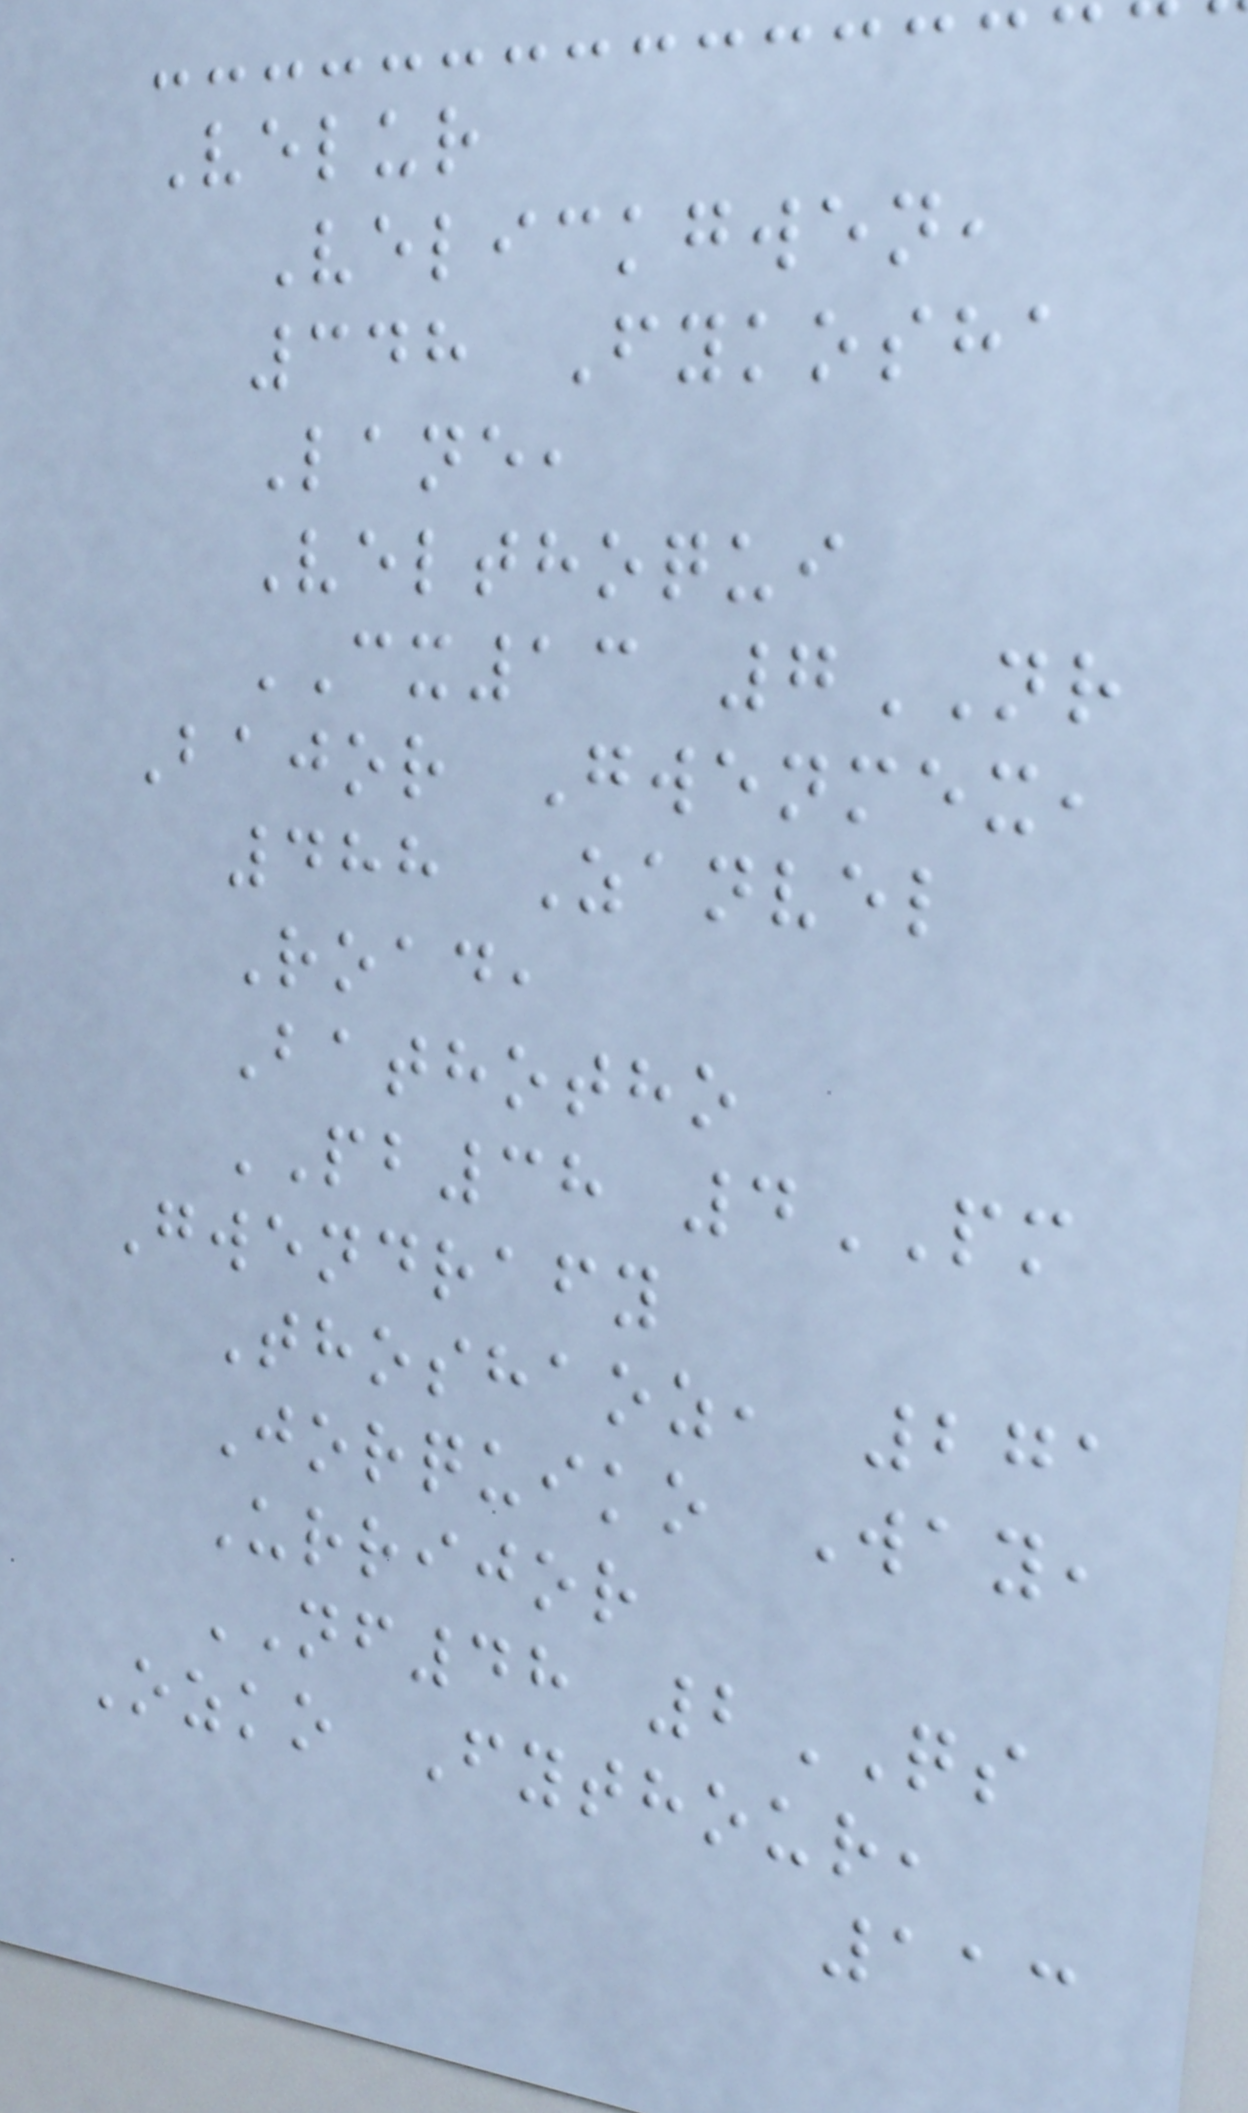Velur
Velickgwen,
348 Fykosha
Lane,
Velthoqui
CX13 7NR
Bajor Gwenmex,
488 Zanvel
Road,
Bathotho
PB38 4PM
Gwendrafy
Thoshaoz, 271
Jorquiko Way,
Urrijor
NF48 2QS
Ozko Fythour,
113
